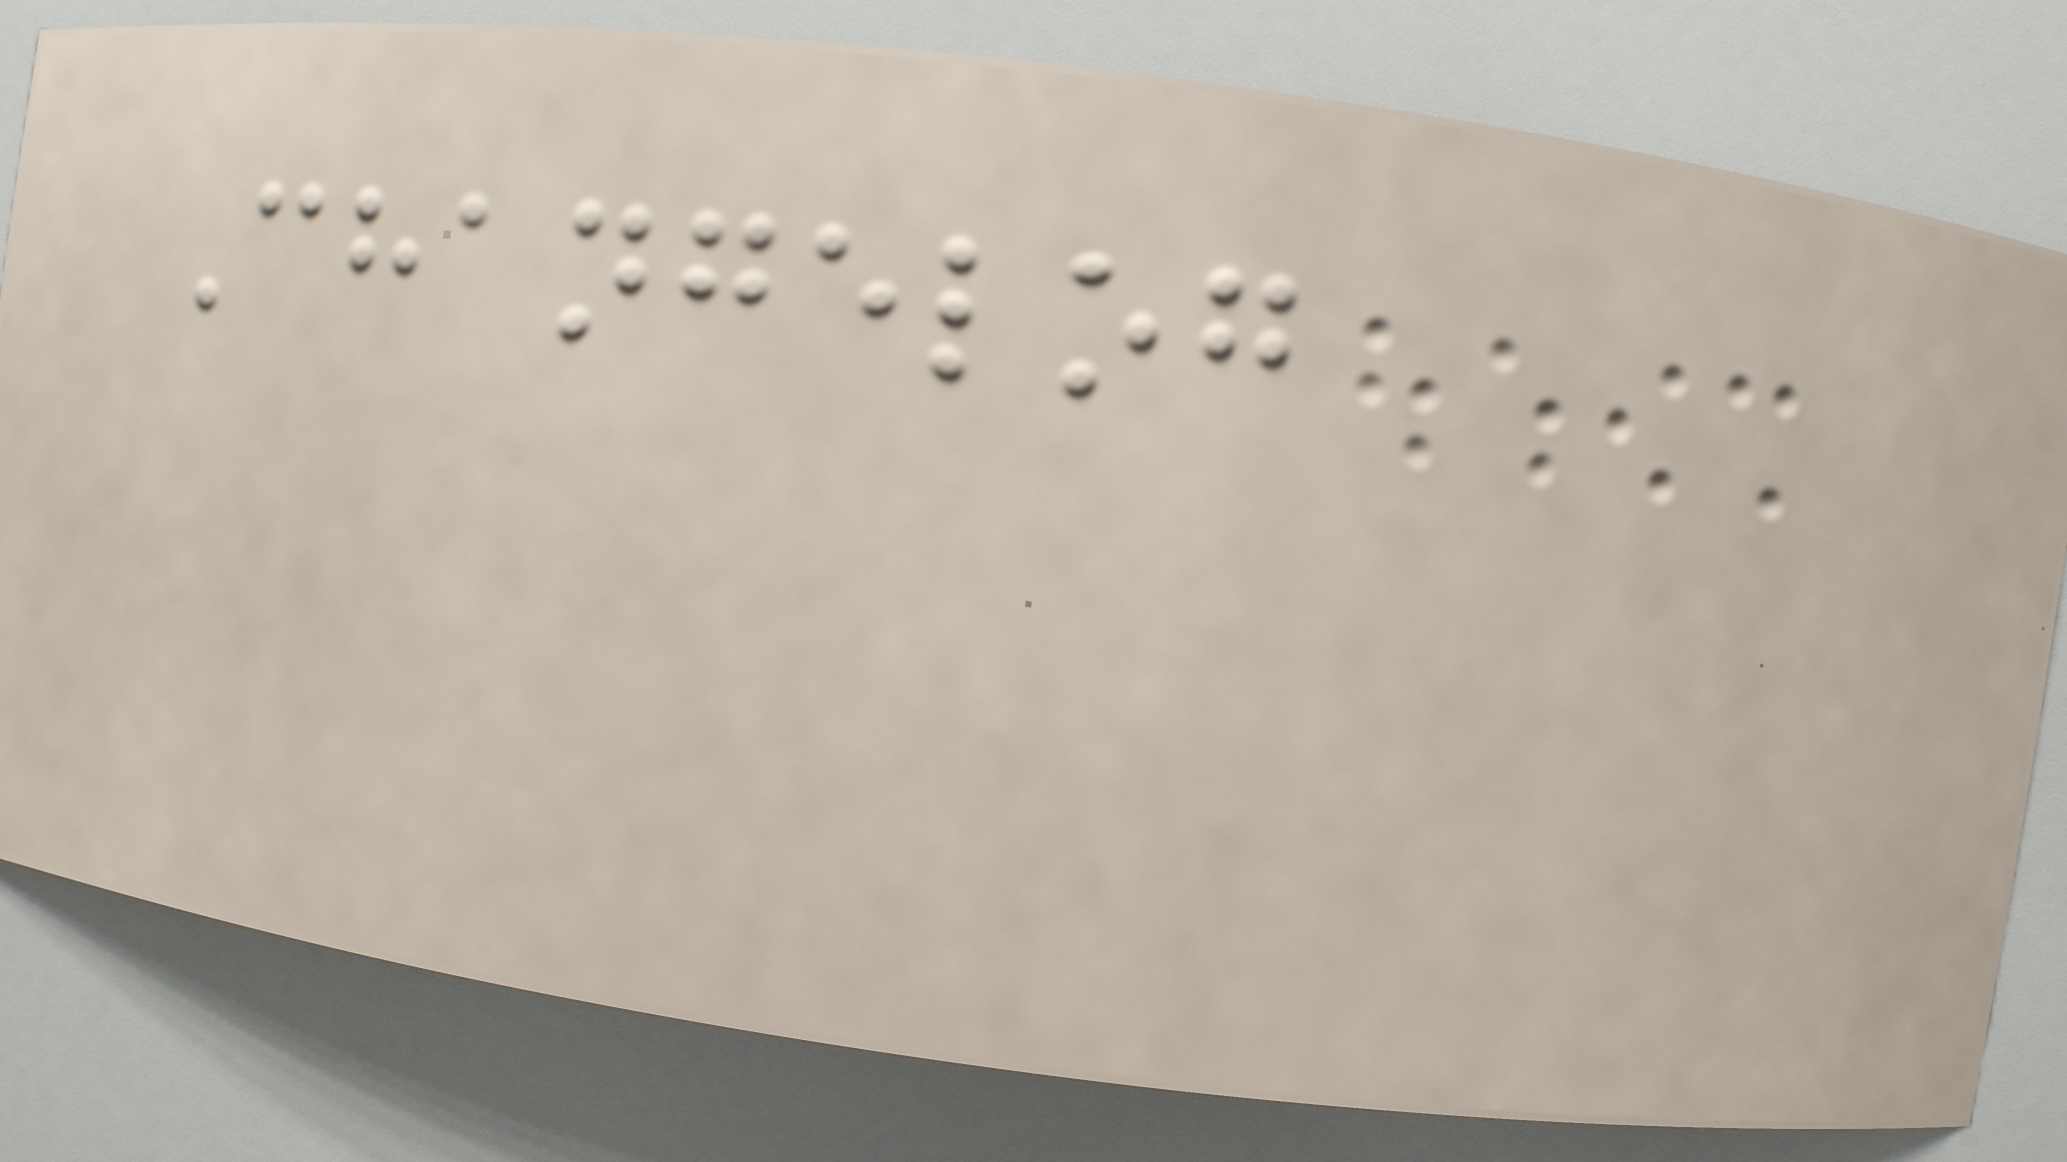Changelog
